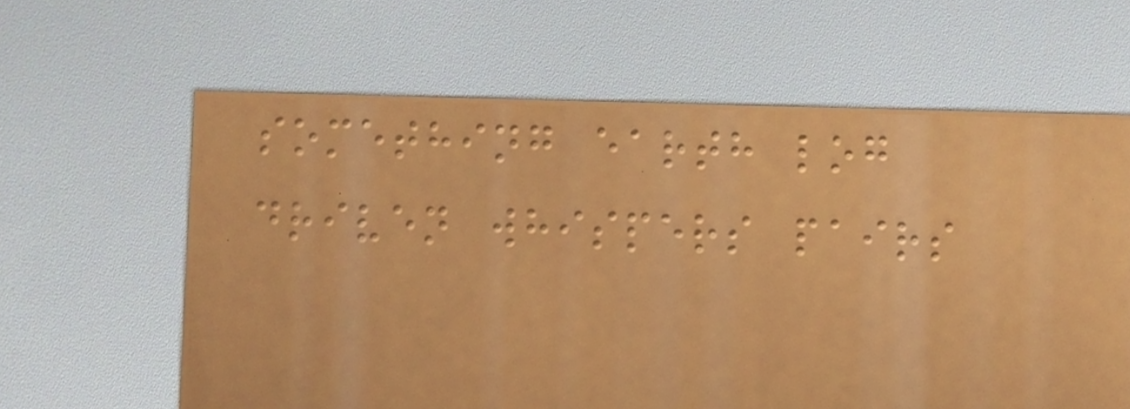something earth log
driven whispers pairs
